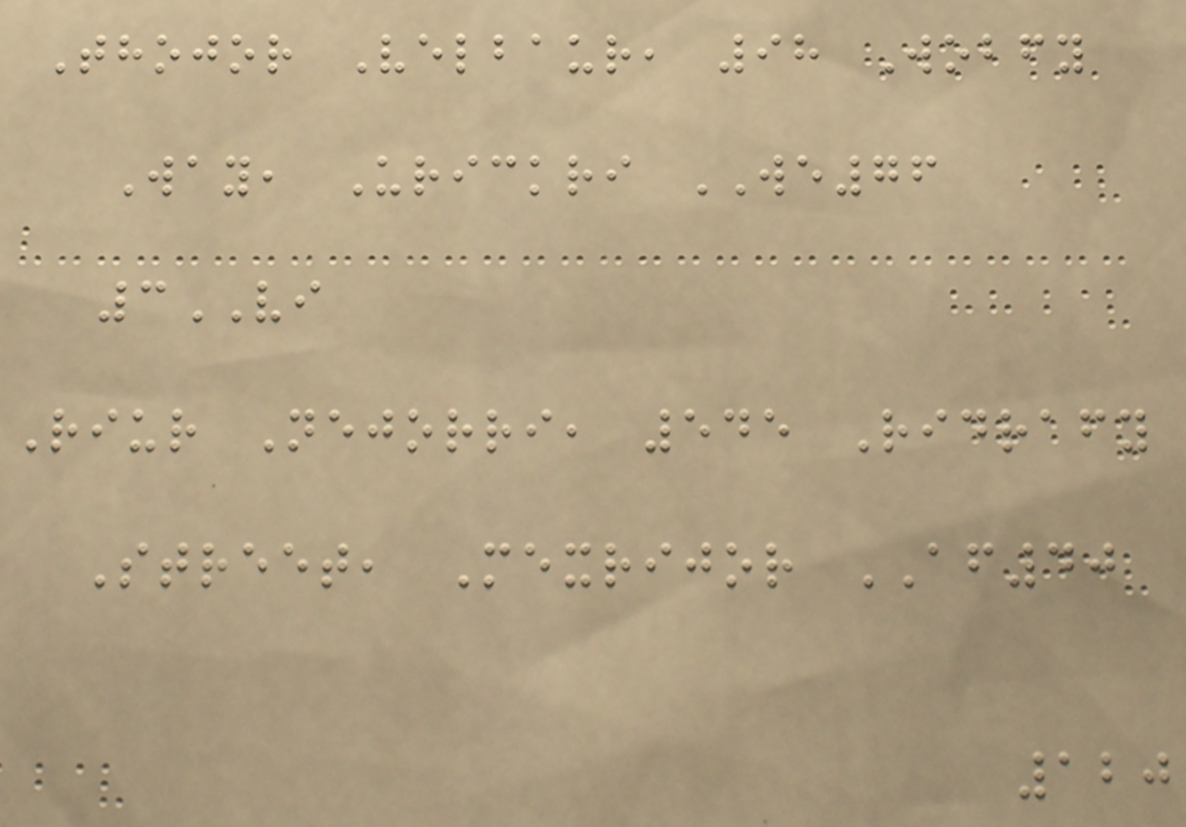Thojor Velbaur, 98 Wobfy
Way, Urickri WE76
3VI
Riur Nejorri, 545 Ridrafy
Street, Mexrijor AF40
120
